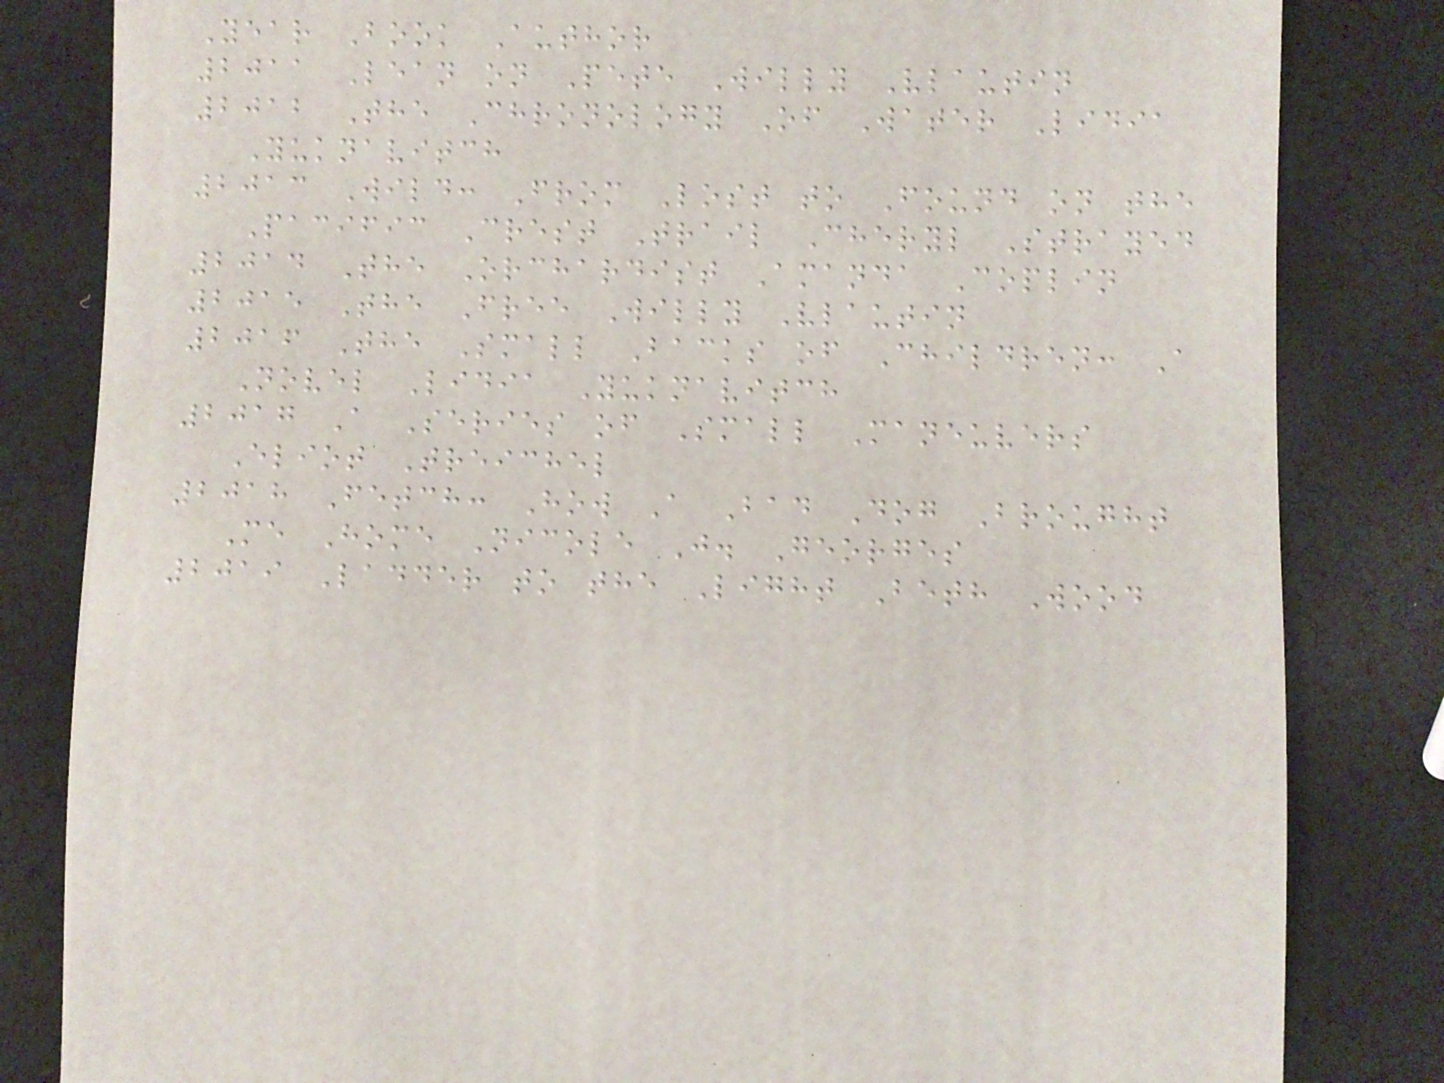Year Book Author
2011 Lean on Pete Willy Vlautin
2012 The Chronology Of Water Lidia
Yuknavitch
2013 Wild: From Lost to Found on the
Pacific Crest Trail Cheryl Strayed
2014 The Orchardist Amanda Coplin
2015 The Free Willy Vlautin
2016 The Small Backs of Children: A
Novel Lidia Yuknavitch
2017 A Series of Small Maneuvers
Eliot Treichel
2018 Fetch: How A Bad Dog Brought
Me Home Nicole J. Georges
2019 Ladder to the Light Beth Wood
